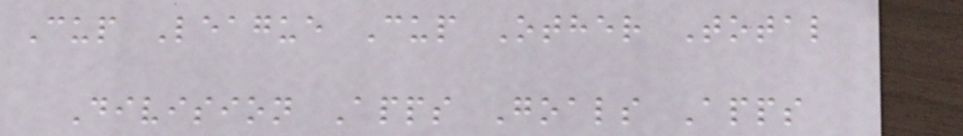Cup League Cup Other Total
Division Apps Goals Apps
